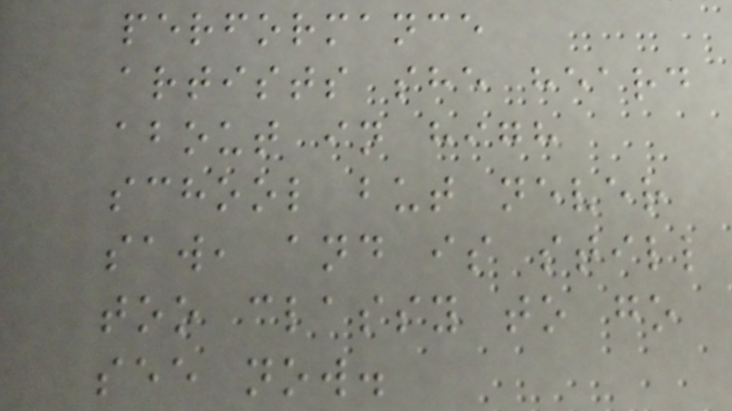performance
artists she heard
about in high
school but never
saw, and is still
too classy to go
see now.
